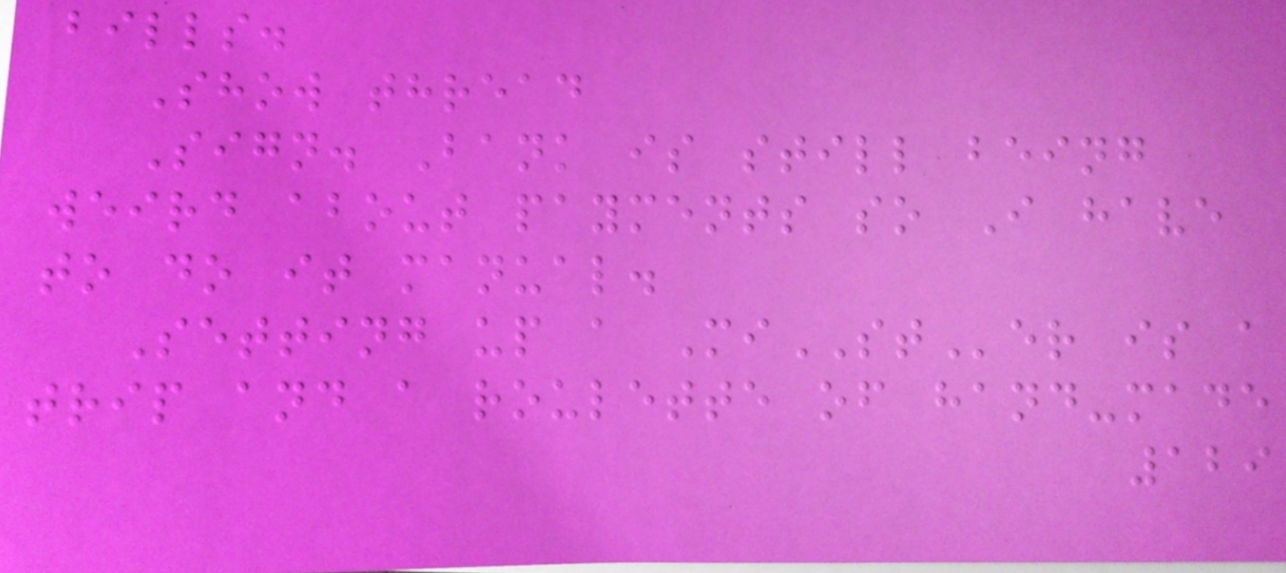bills.
Show thread
Sign. Bank is still being
weird about payments so I have
to do it manual.
Setting up a MiSTer is a
trip and a roulette of hand-made
129
